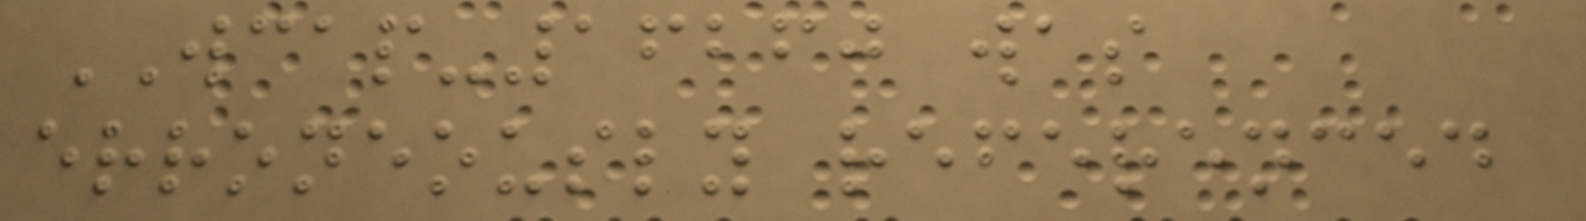WCAP-16260 was
erroneously referenced
